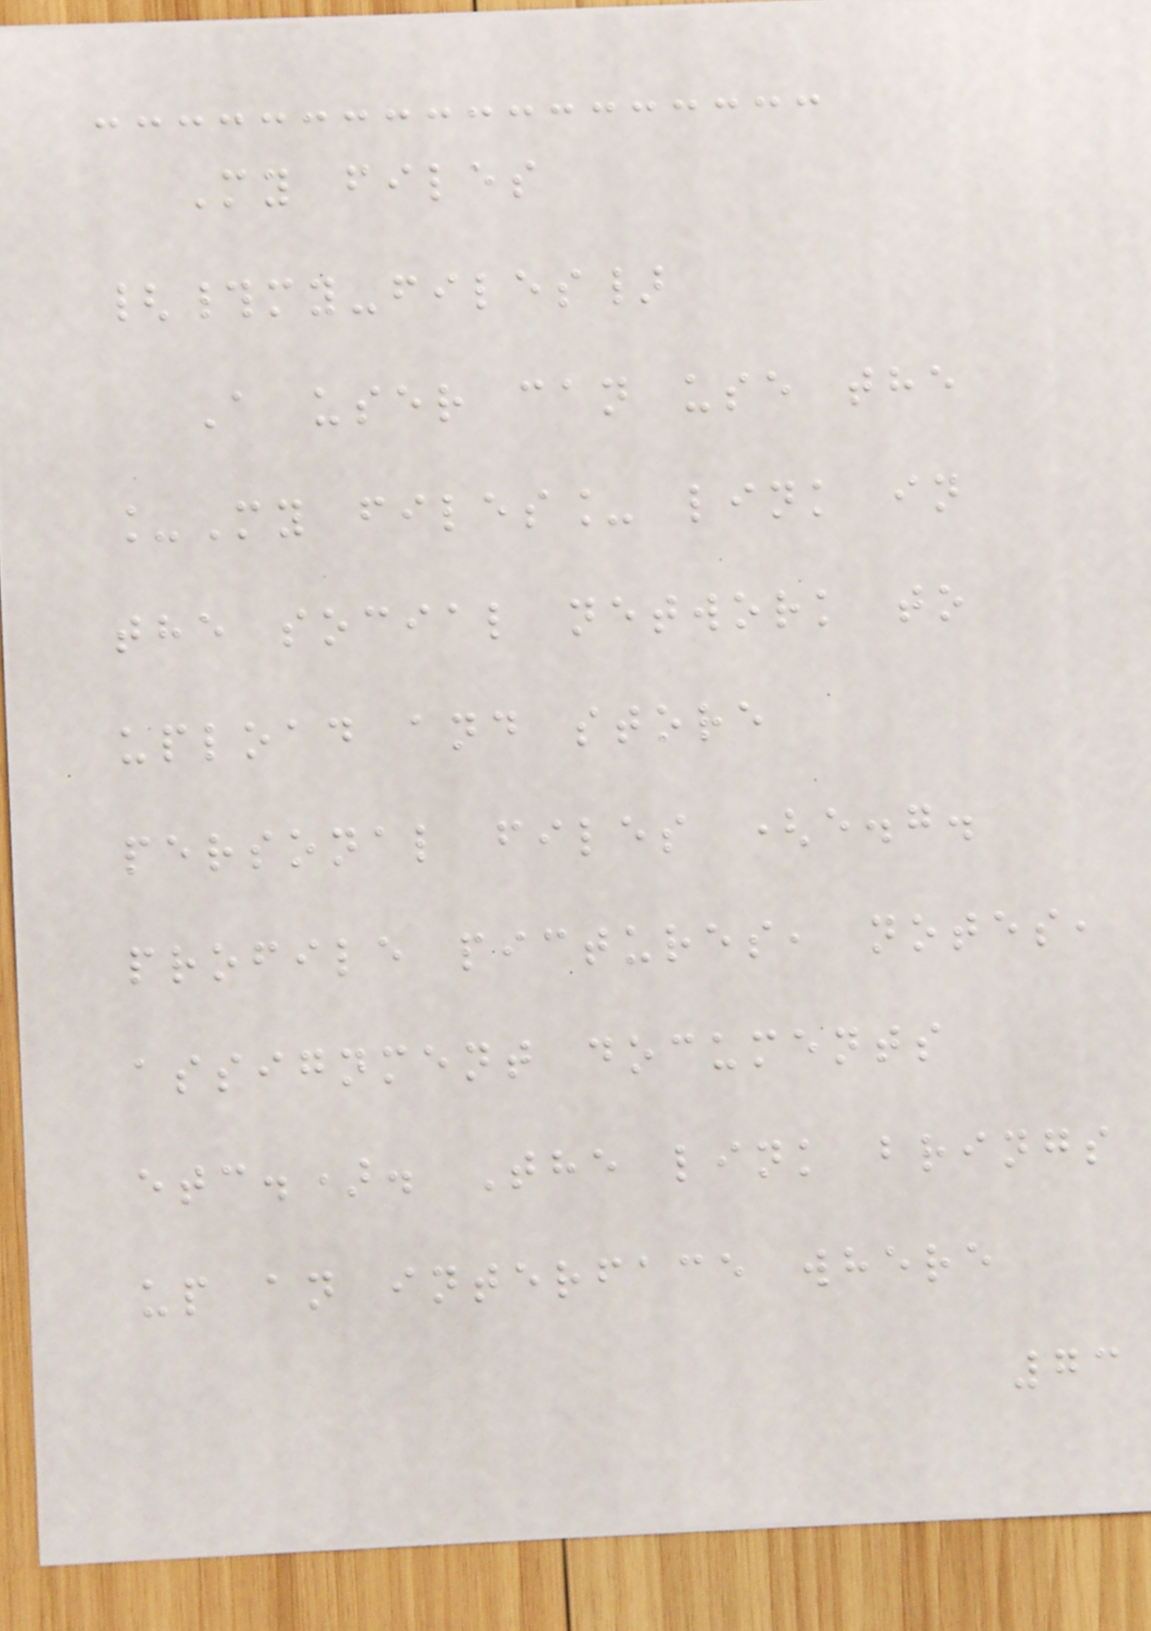My files
{#my-files}
A user can use the
_My files_ link in
the social network to
upload and store
personal files (e.g.
profile pictures, notes,
assignment documents
etc.). The link brings
up an interface where
73
